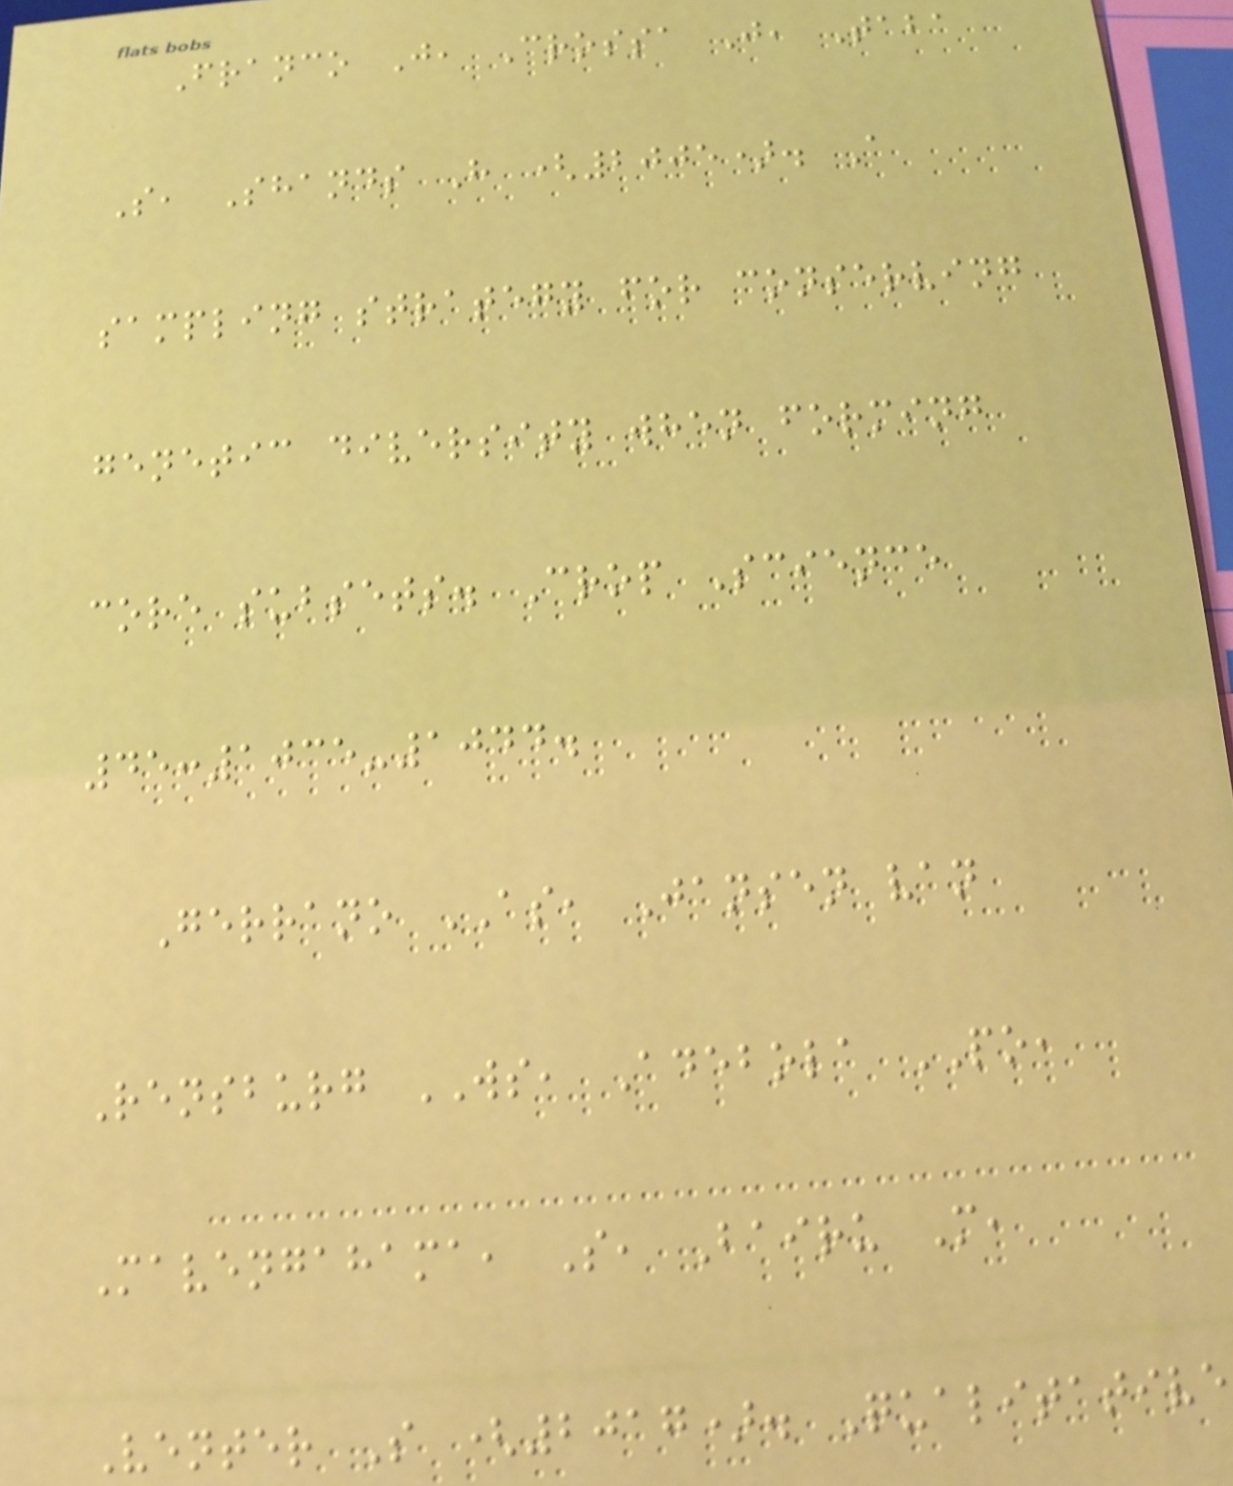Franco J, Crossa J, Taba
S, Shands H (2005). A
sampling strategy for conserving
genetic diversity when forming
core subsets. Crop Science
45:1035-1044.
Gerrano AS, Jansen van
Rensburg WS, Adebola PO,
Mavengahama, S, Bairu M,
Venter S (2017). Qualitative
